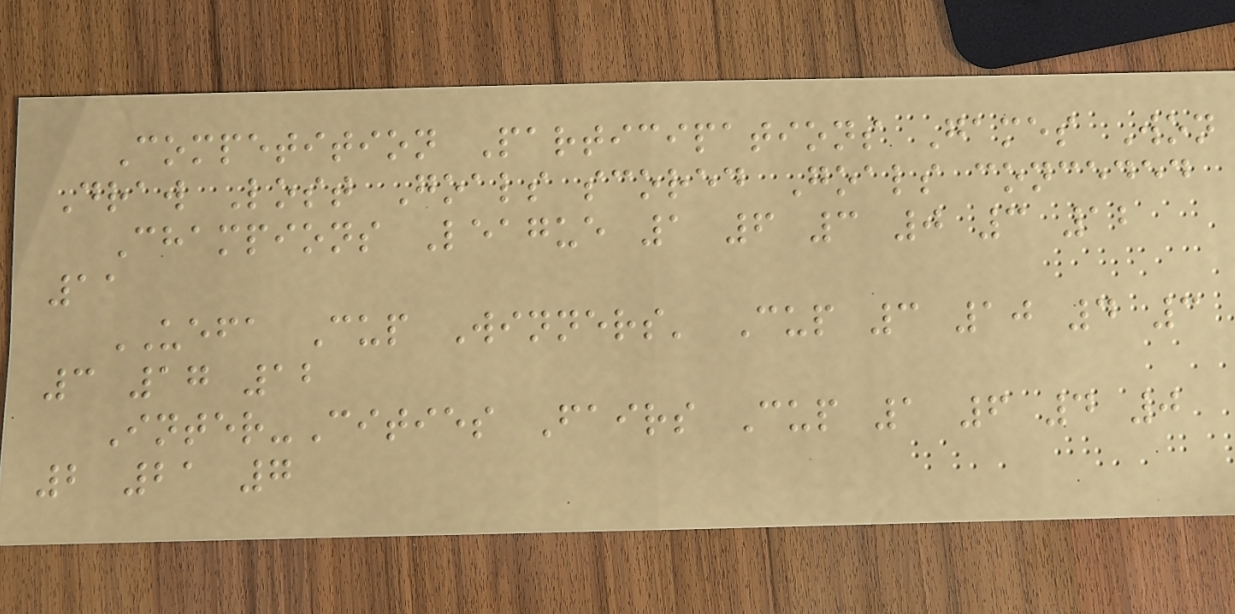Competition Participations Games Won
Draw Lost Goals scored Goals conceded
Champions League 1 6 3 0 3 12
11
UEFA Cup Winners' Cup 3 10 4 3
3 17 12
Inter-Cities Fairs Cup 1 6 4 0
2 21 7
